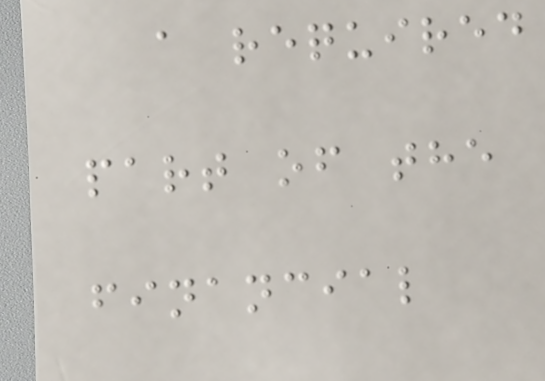a required
part of the
financial
